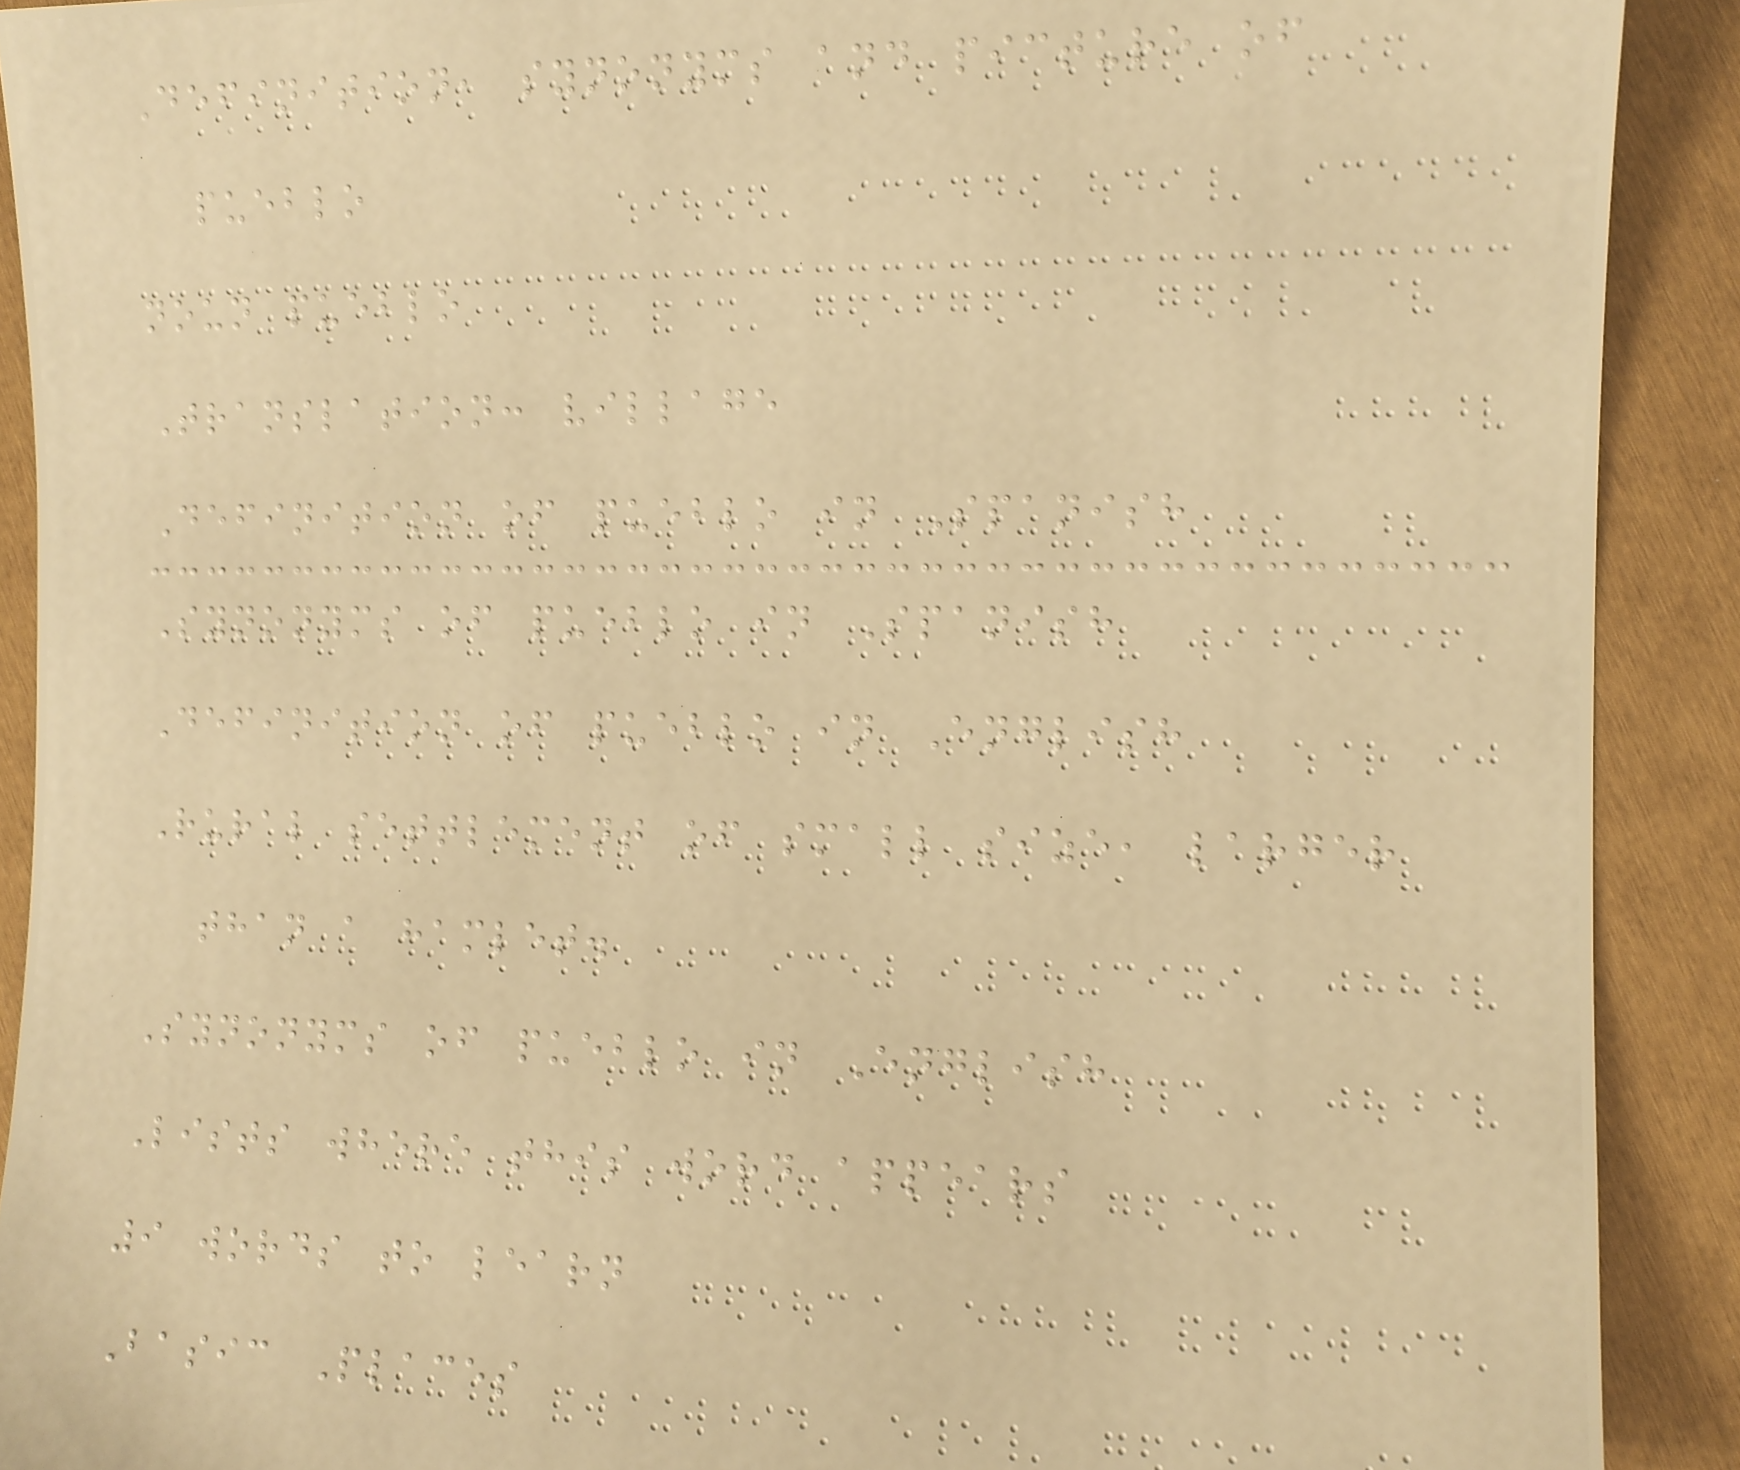Definition, synonyms and picture of
pueblo
noun pueblo
Translation: village
Definition of pueblo in Spanish
Synonyms of pueblo in Spanish
Definition of pueblo in English
Rural settlement of small size, larger
than a hamlet.
Synonyms of pueblo in English
Lists where this word appears
9 words to learn
Basic Places
